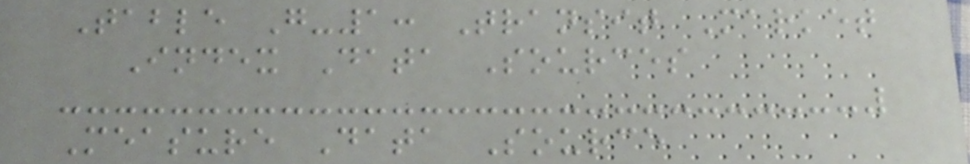Table G-1: Transit Market
Index Data Sources
Measure Data Source
